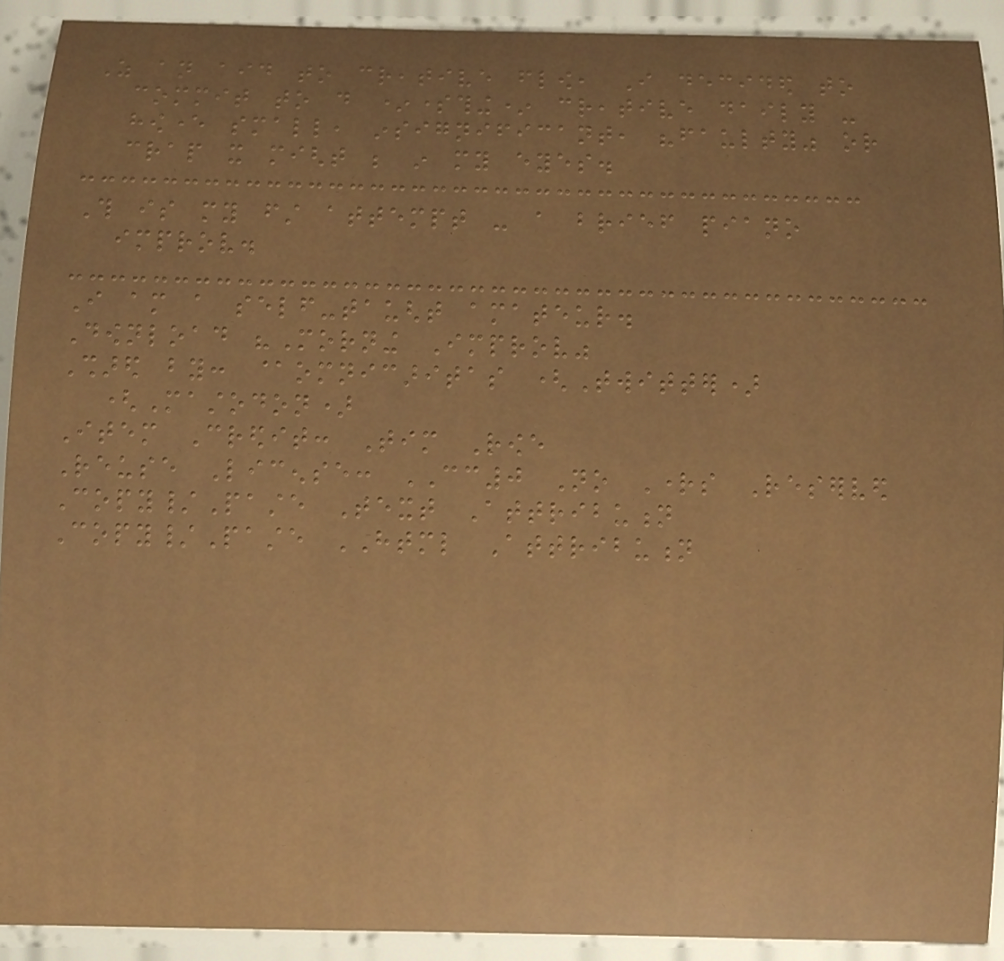As an aid to creative flow, I decided to
commit to do *something* creative daily -
however small, insignificant, "faulty" or
crap it might be in my eyes.
This is my first attempt - a brief piano
improv.
I am a self-taught amateur.
Download "Morning Improv"
Shared by: @omnicaritas (Twitter)
(Mastodon)
Item Credit: Tim Rowe
Reuse License: CC0 No Rights Reserved
Copy/Paste Text Attribution
Copy/Paste HTML Attribution
